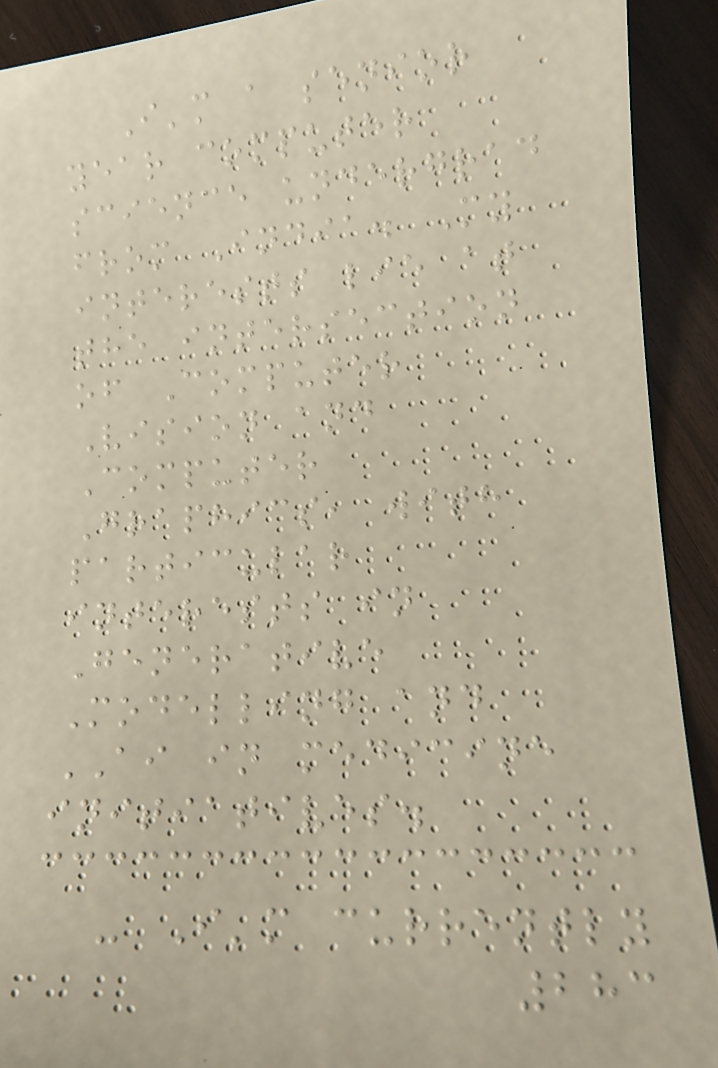I'm a senior
year computer
science undergrad
from India. My
interests lie at
the intersection
of Computer
Vision and
Computer
Graphics, with
particular
interests in
Generative
Modelling and
AI in medicine
initiatives.
- I'm currently
283
